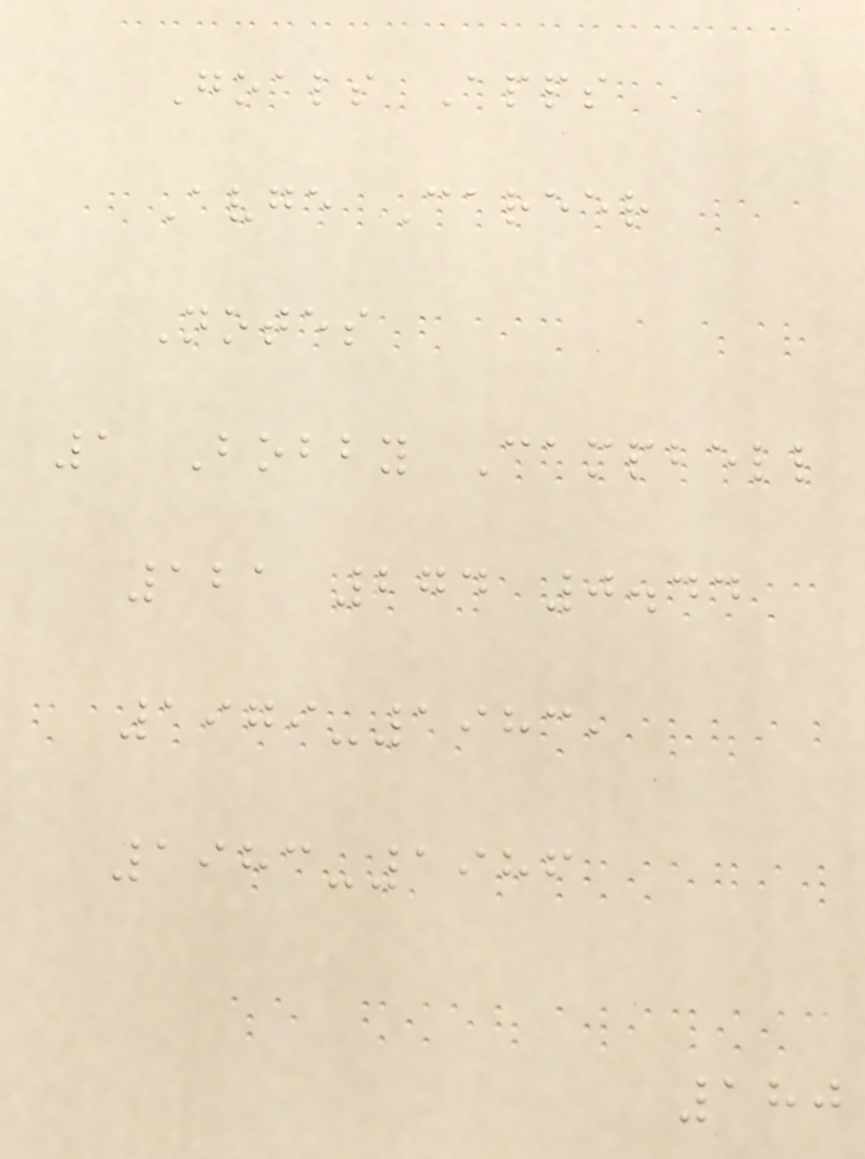Goals Apps
Avge Career
Notes
1 Bobby Campbell
121 274 0.44
1979-1983,
1983-1986
180
